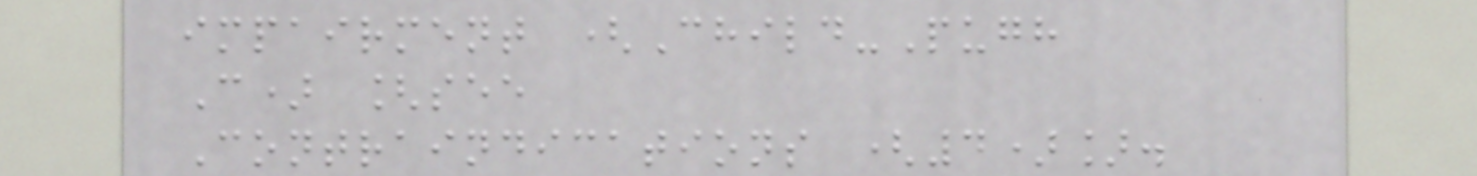impairment (Child-Pugh
C) [see
Contraindications (4)].
